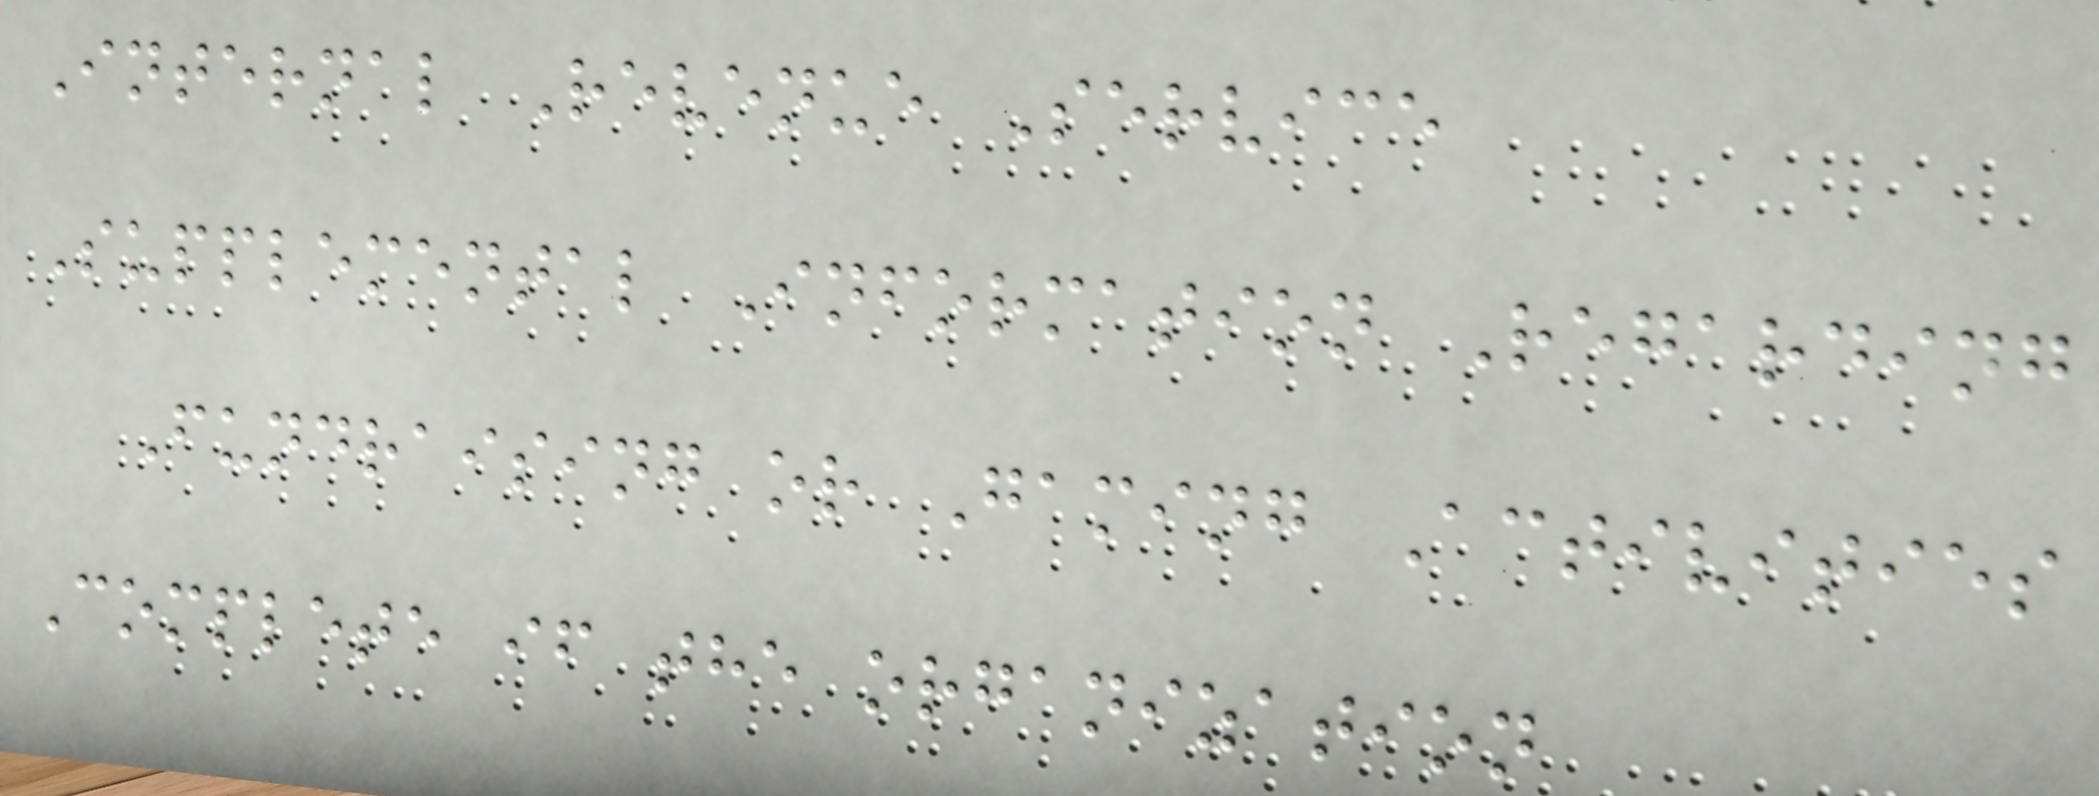Internal Revenue Service
Supplemental Information Regarding
Fundraising or Gaming Activities
Complete if the organization
